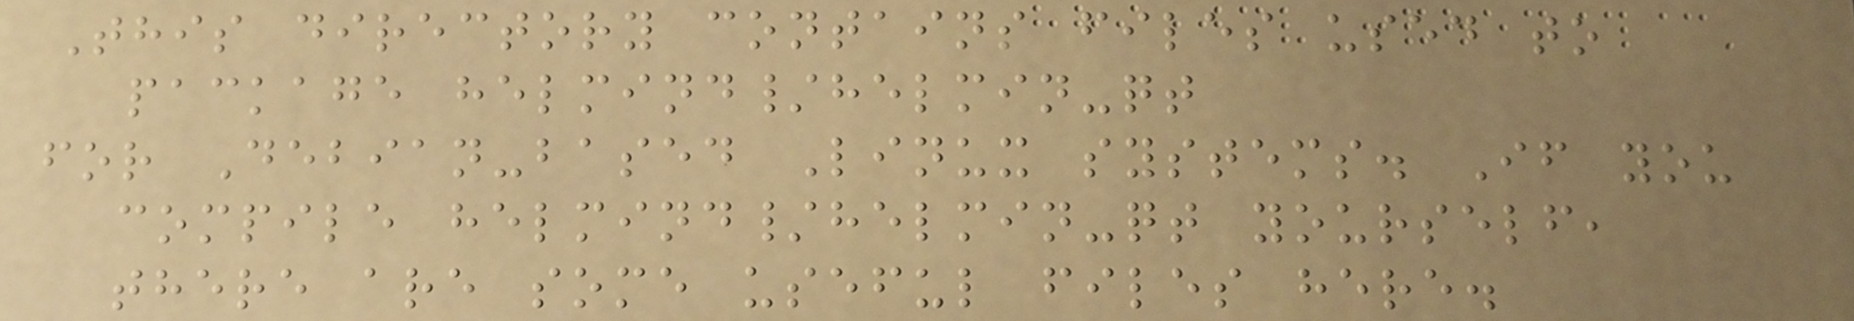This directory contains files used to
package helmind/helmin-qt
for Debian-based Linux systems. If you
compile helmind/helmin-qt yourself,
there are some useful files here.
